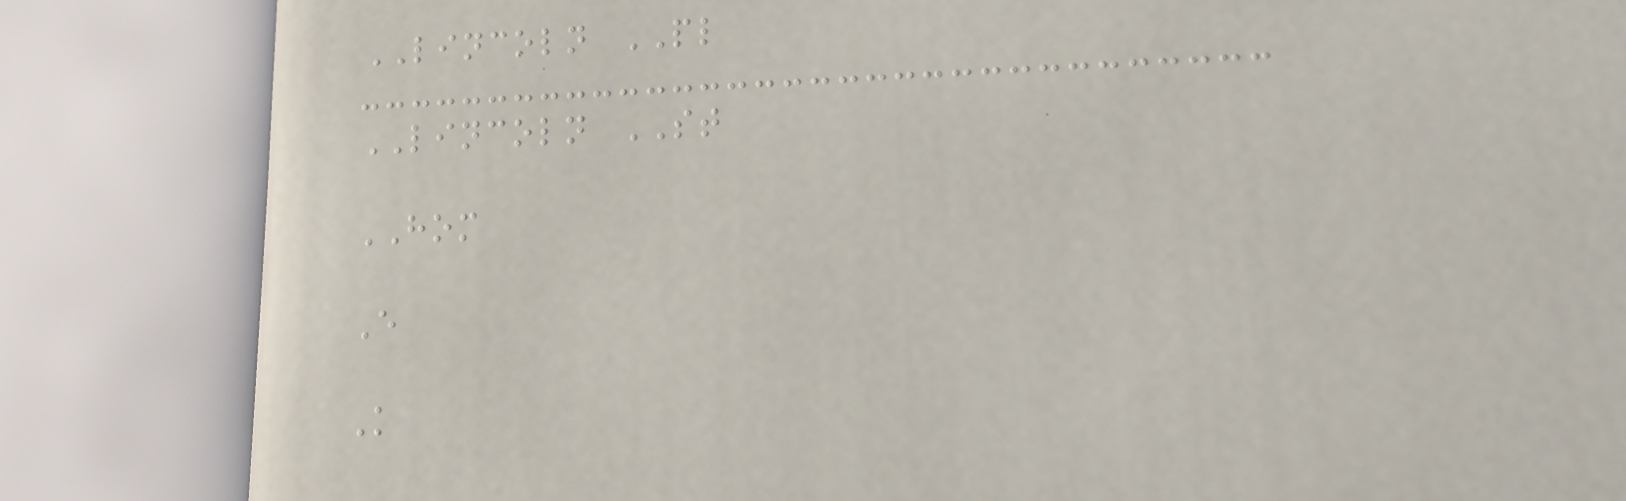LINCOLN PL
LINCOLN ST
HOM
E
K
